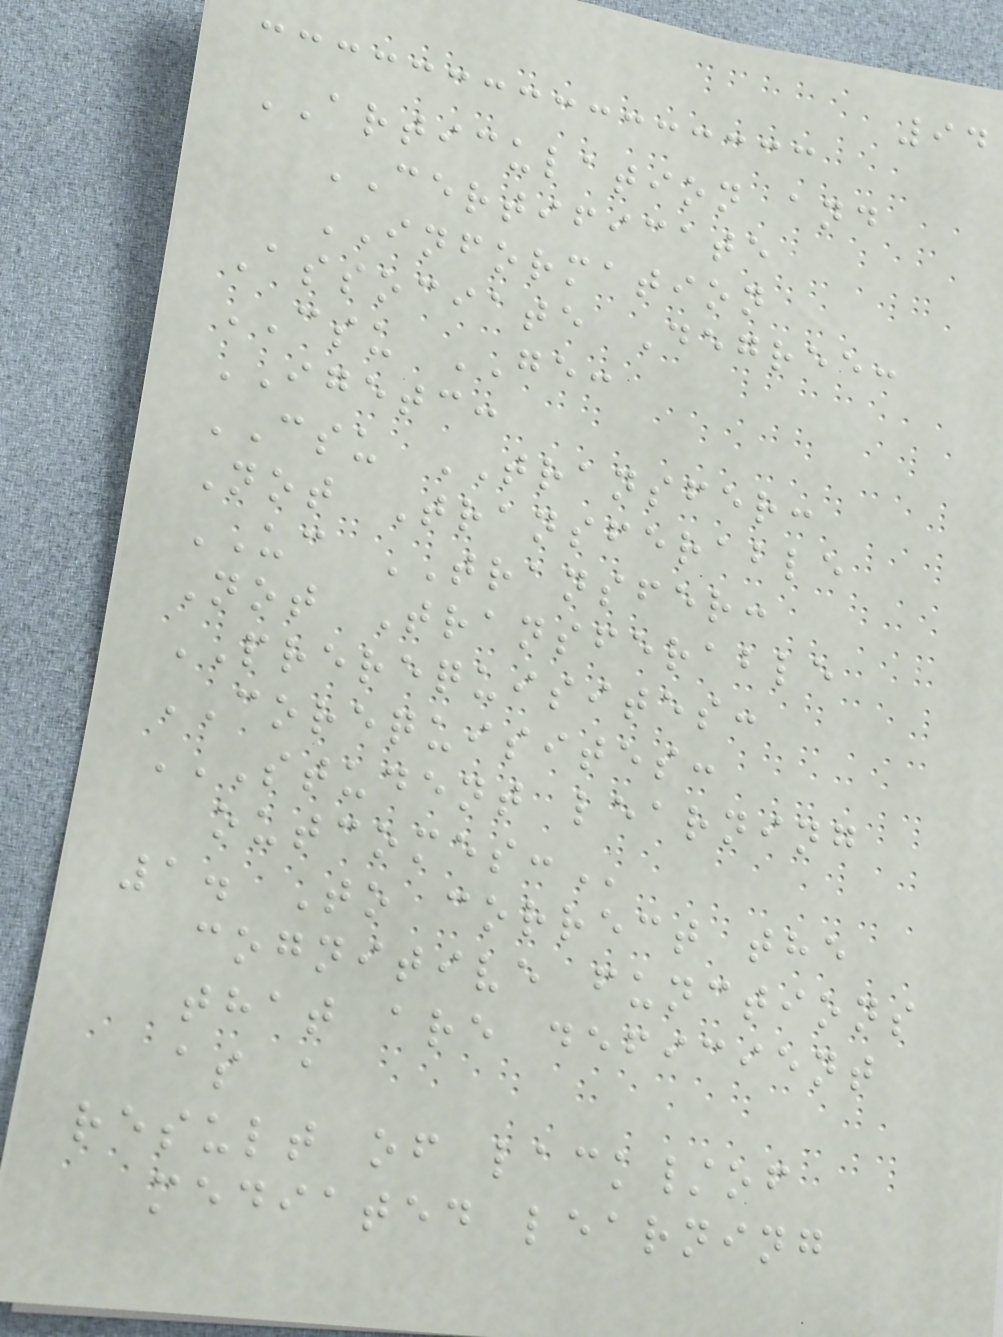94
ARTICULATION and
CERTIFICATE
INFORMATION
Associate Degree:
CSU GE:
IGETC:
CSU TRANSFER:
Not Transferable
UC TRANSFER:
Not Transferable
PREREQUISITES:
COREQUISITES:
STUDENT LEARNING
OUTCOMES:
1. To correct the
cognitive functions
that are deficient
as a
result of lack/of
mediated learning
